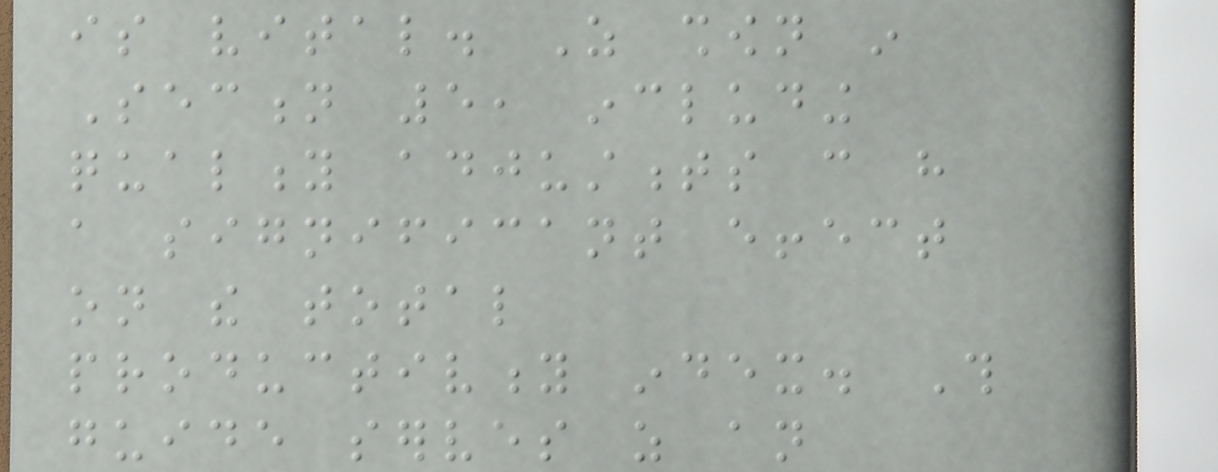is vital. As shown in
Section 5, including
quality adjustments can have
a significant effect
on the total
productivity index. This
guide serves as an
